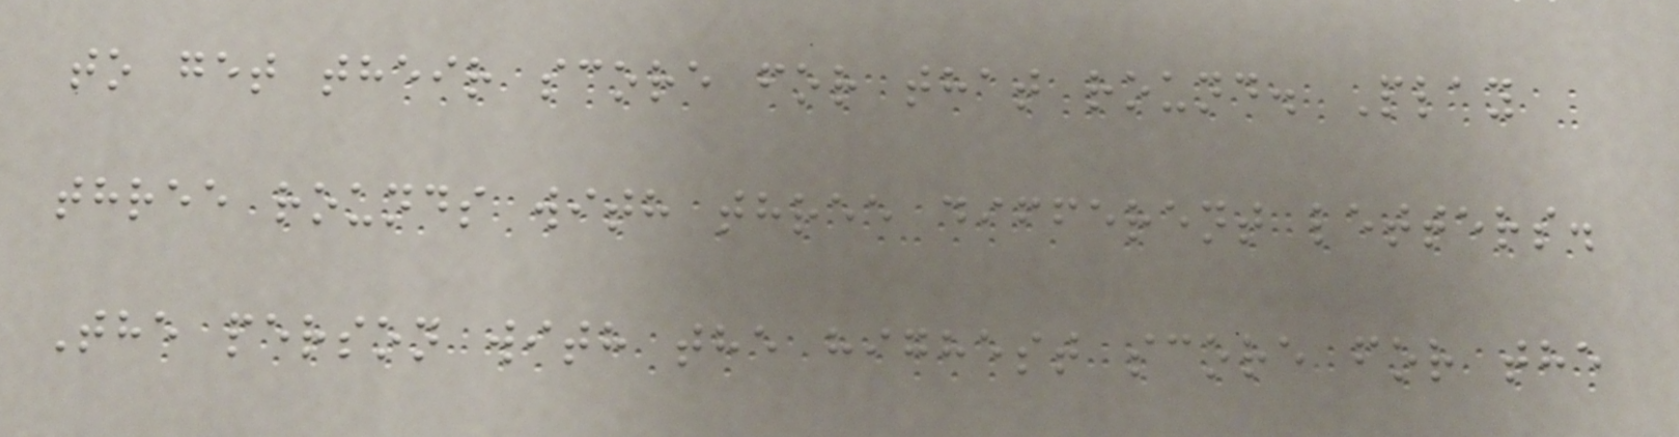to get their score for that round. Play
three rounds with three different letters.
The person with the highest score for the
